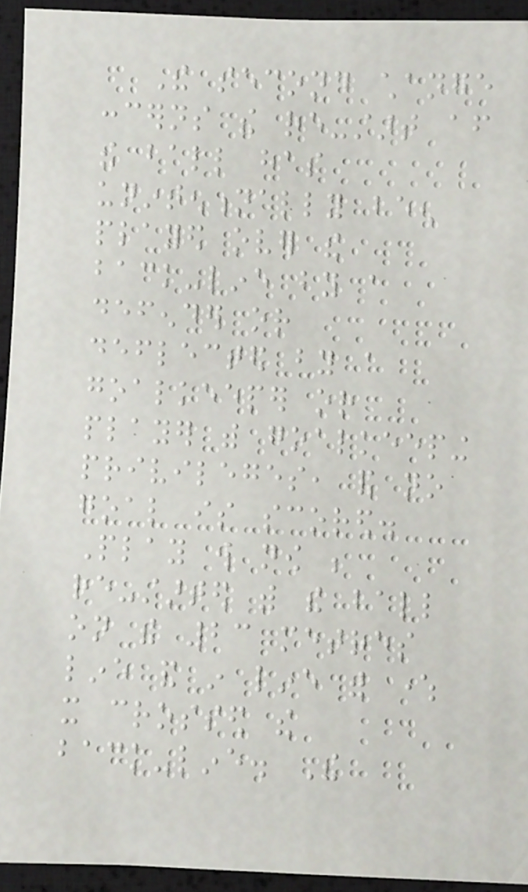The second change
concerns the re-start after
the ball has
unintentionally been
played over the
back-line by a
defender or
deflected by a
goalkeeper or
player with goalkeeping
privileges, and no
goal is scored.
Play will now be
re-started with the ball
on the 23 metres
line and in line with where
it crossed the
back-line. The
